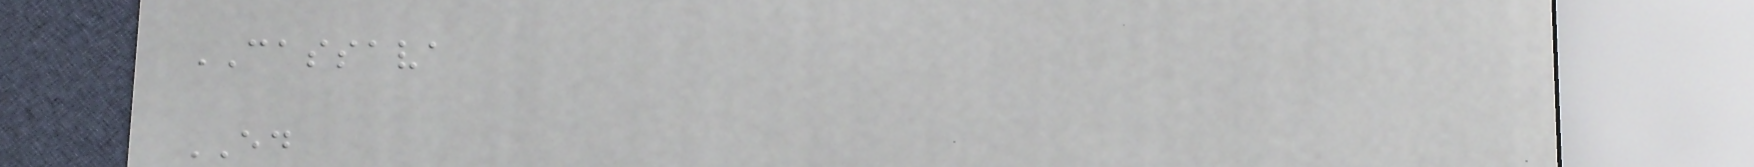CASSAVA
ED
